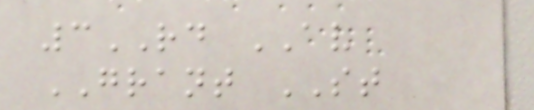3RD AV
GRANT ST
